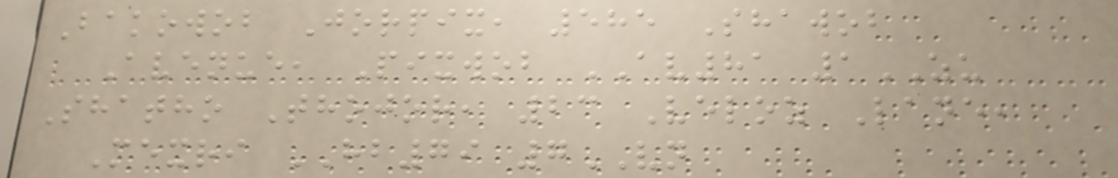Bakowob Jorpix, 585 Shawob
Avenue, Pixwob AV81 1ZU
Shatho Thojor, 23 Veloz Lane,
Mexri HB79 7VN
